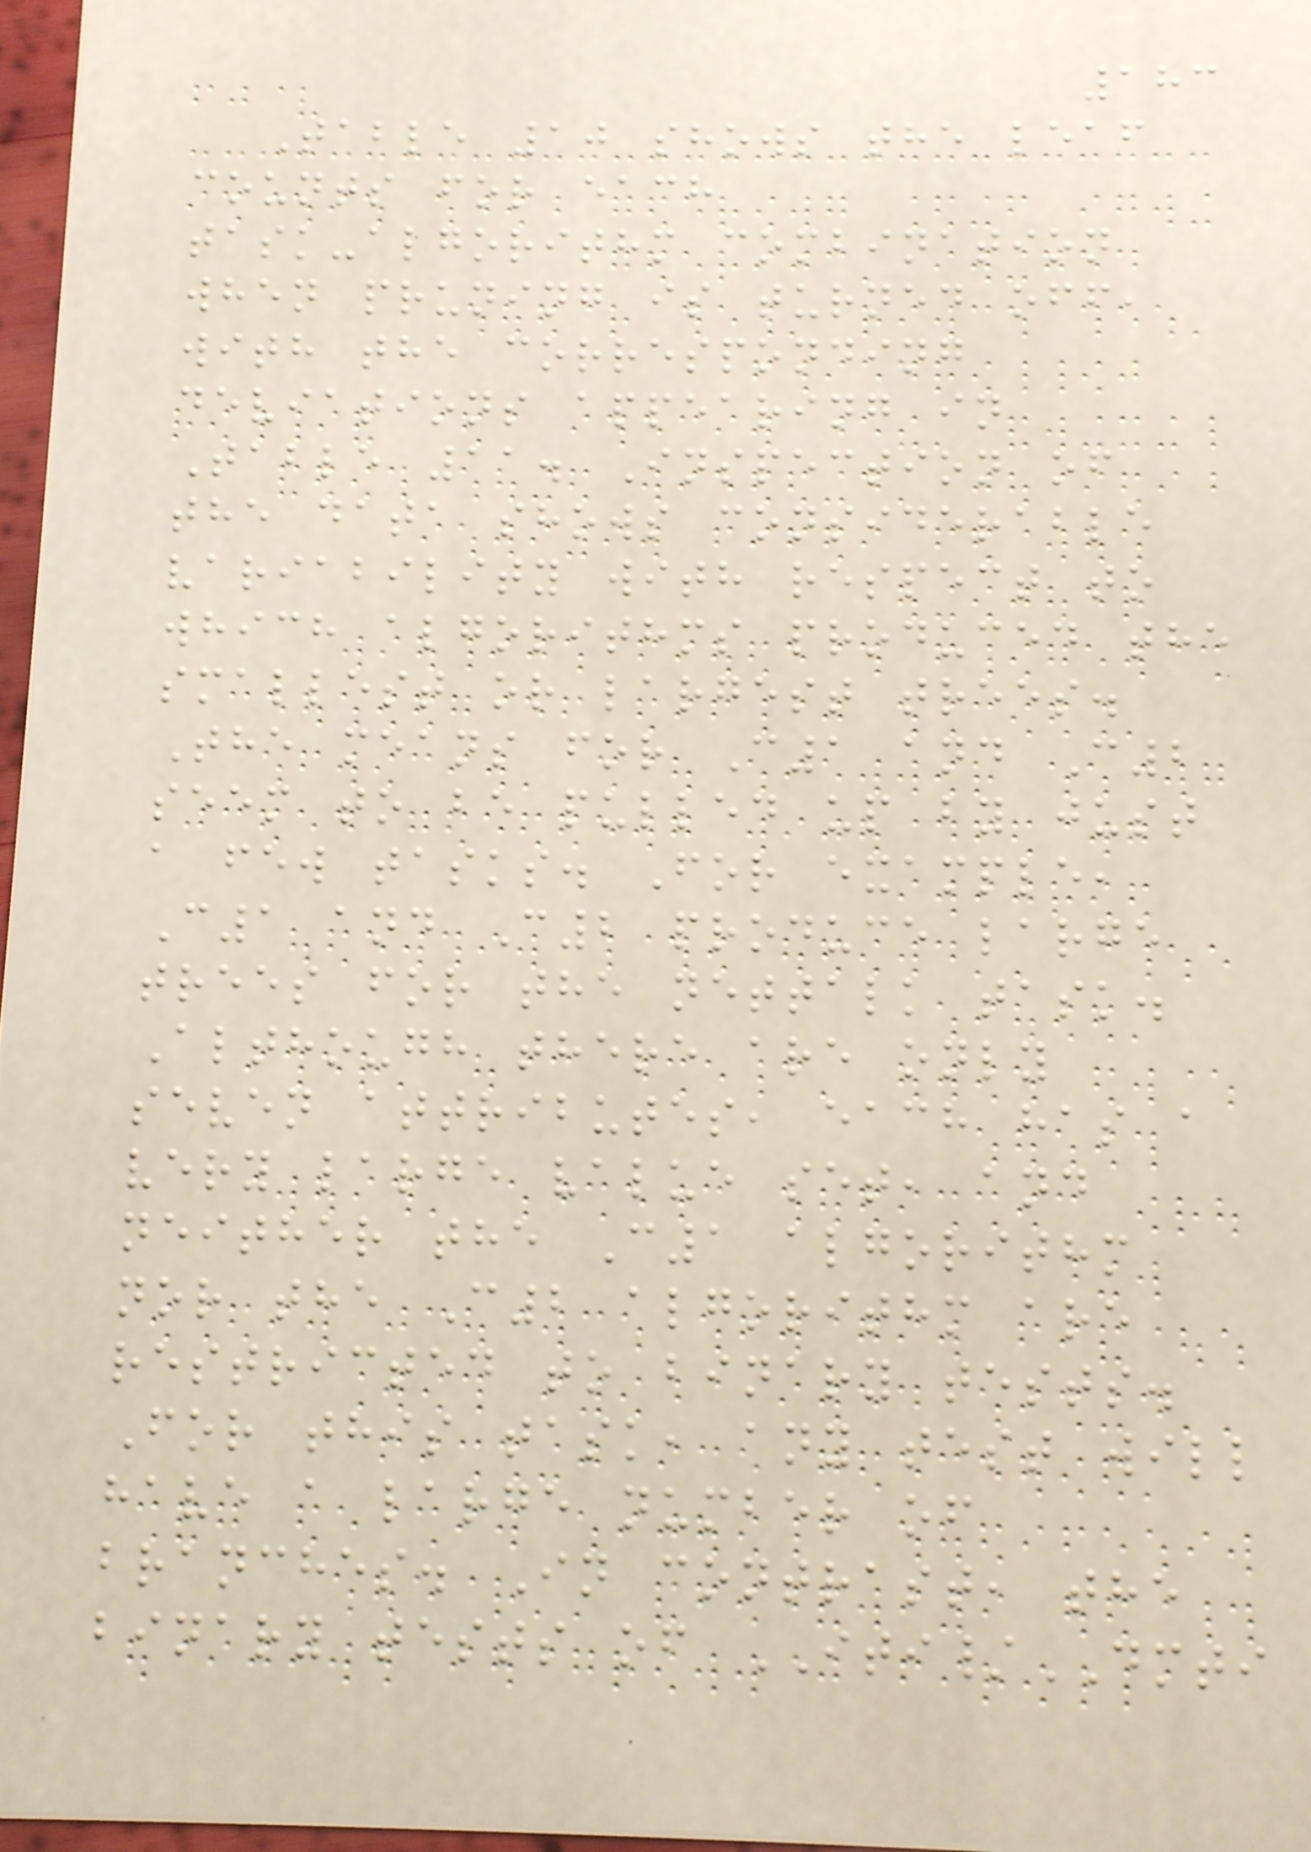183
Table 10 shows the leaf
counts for each
task-algorithm combination
when pruning is turned off,
with the corresponding
deviations appearing in
Table 11. Inspection of
the data shows considerable
variability with respect to
which algorithms produced the
smallest or largest trees.
The means for C1 and C2
seem to be pulled up by just
a few tasks. For example,
C1 and C2 produce large
trees for the nettalk task.
Although there are only
seven attributes, each has a
very large value set, and
neither the C1 algorithm
nor the C2 algorithm are
restricted to binary tests.
For this task, any test will
have a large number of
branches. In contrast, the
binary tests of ITI/DMTI
